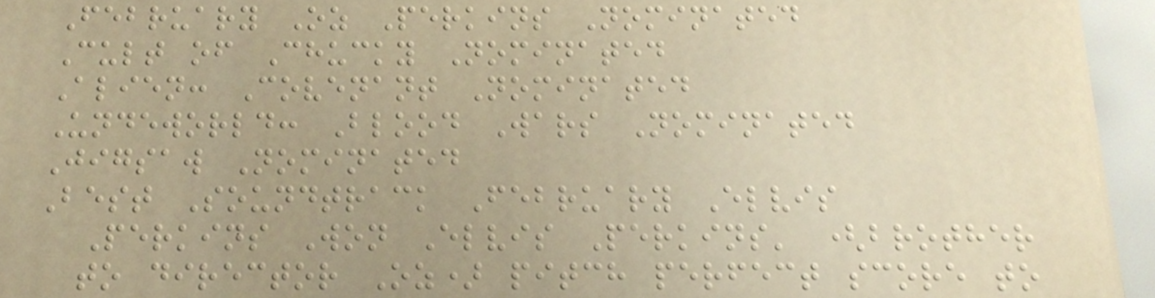February Oz Perkins Nominated
Cult of Chucky Nominated
Alien: Covenant Nominated
Undeworld: Blood Wars Nominated
Jigsaw Nominated
Best Soundtrack February Elvis
Perkins Won Elvis Perkins' (brother
to director Oz) pitch perfect score to
